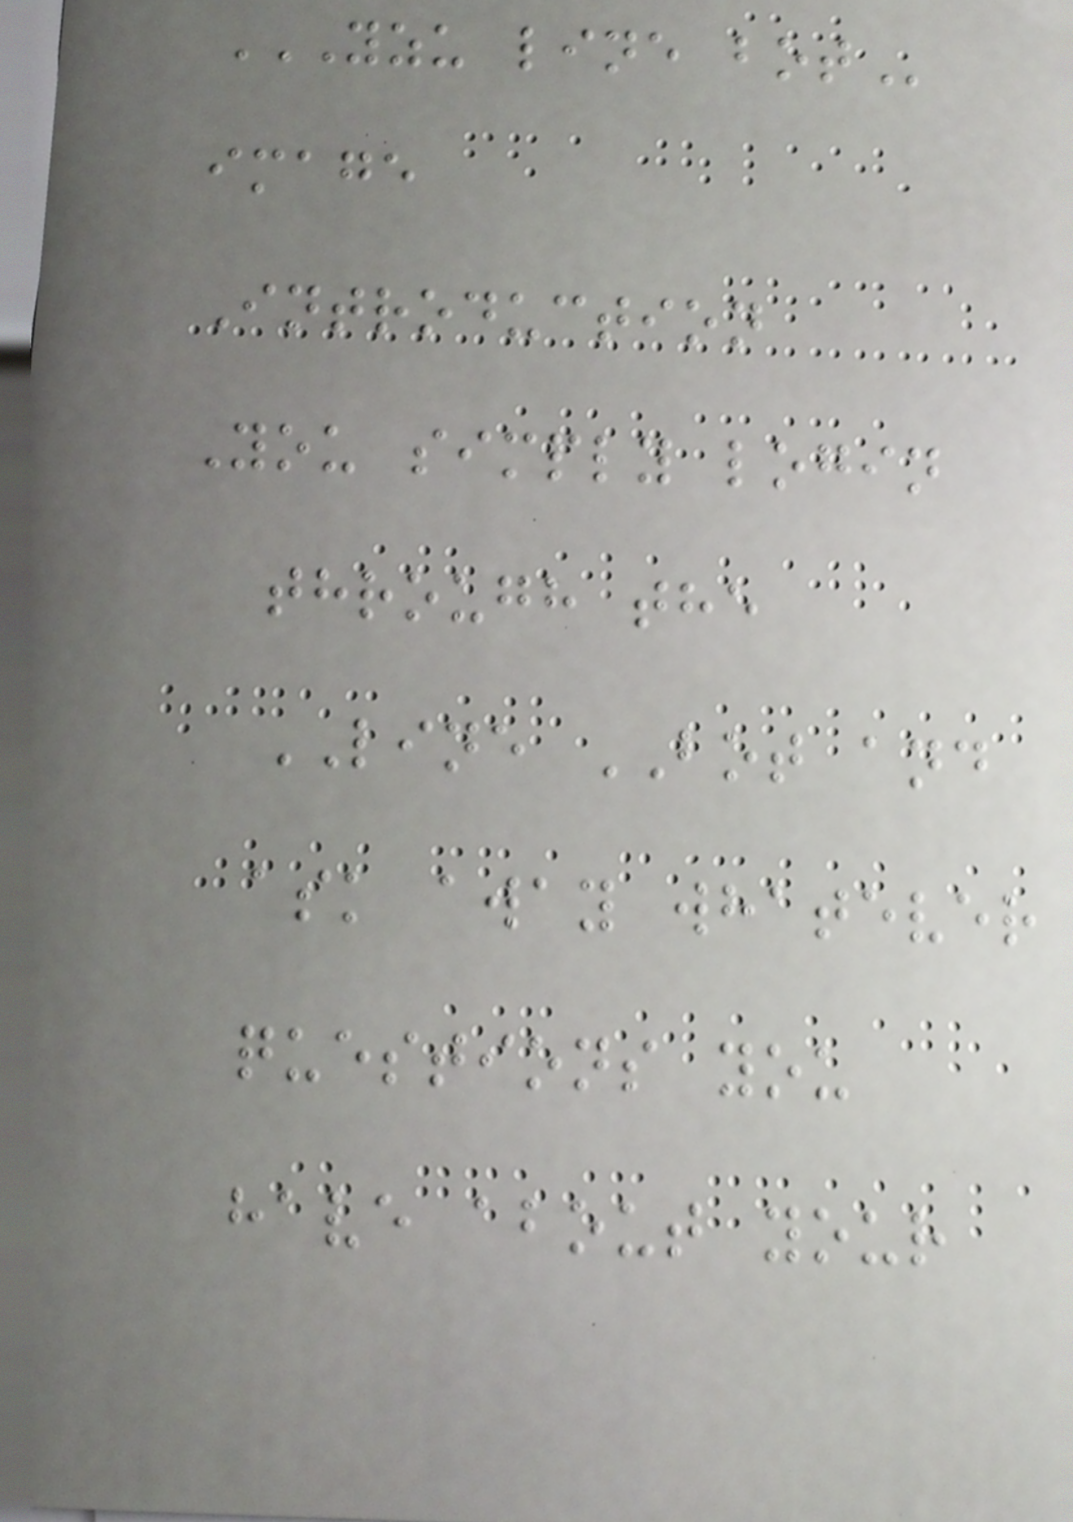YZU LINE BOT
image
Introduction
You simply login
through the
LINE BOT and
ask away whatever
questions you
have about your
